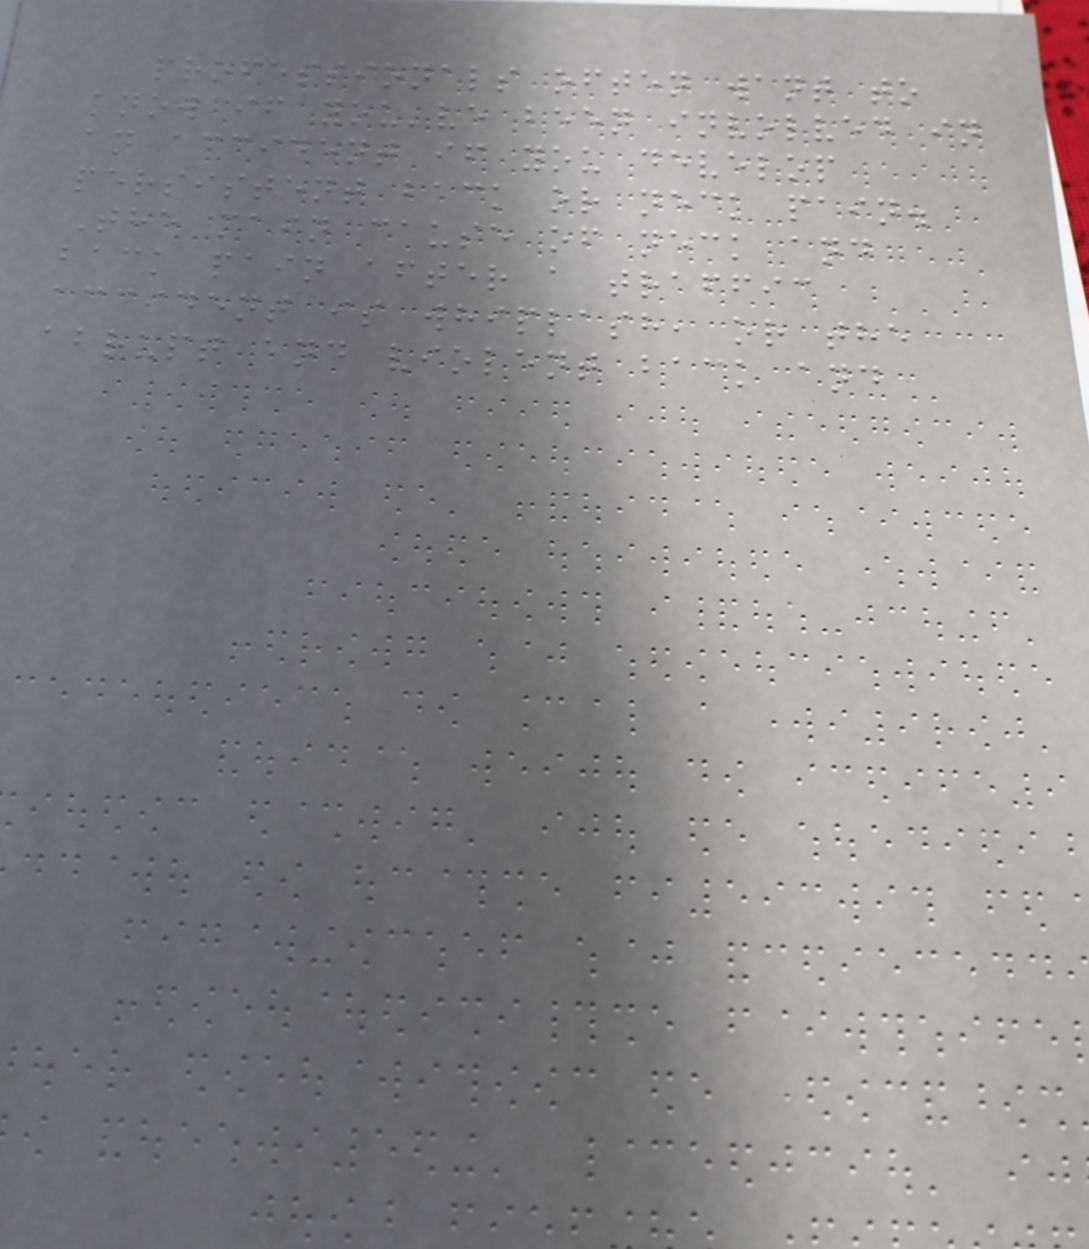professionals often want to
know if you've been involved in
an accident if you develop
persistent back or neck pain.
The main cause of neck and
back pain after a traffic
accident is whiplash, or the
abrupt and violent back and
